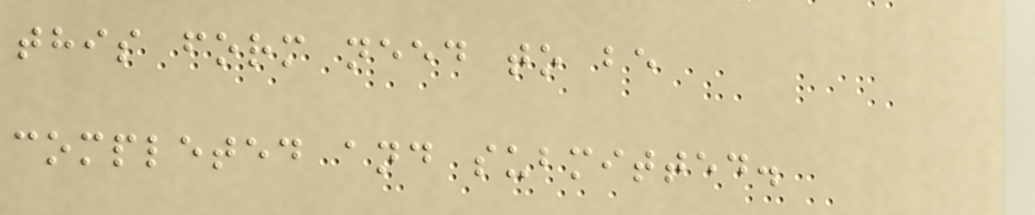this form need to be
completed and submitted.
